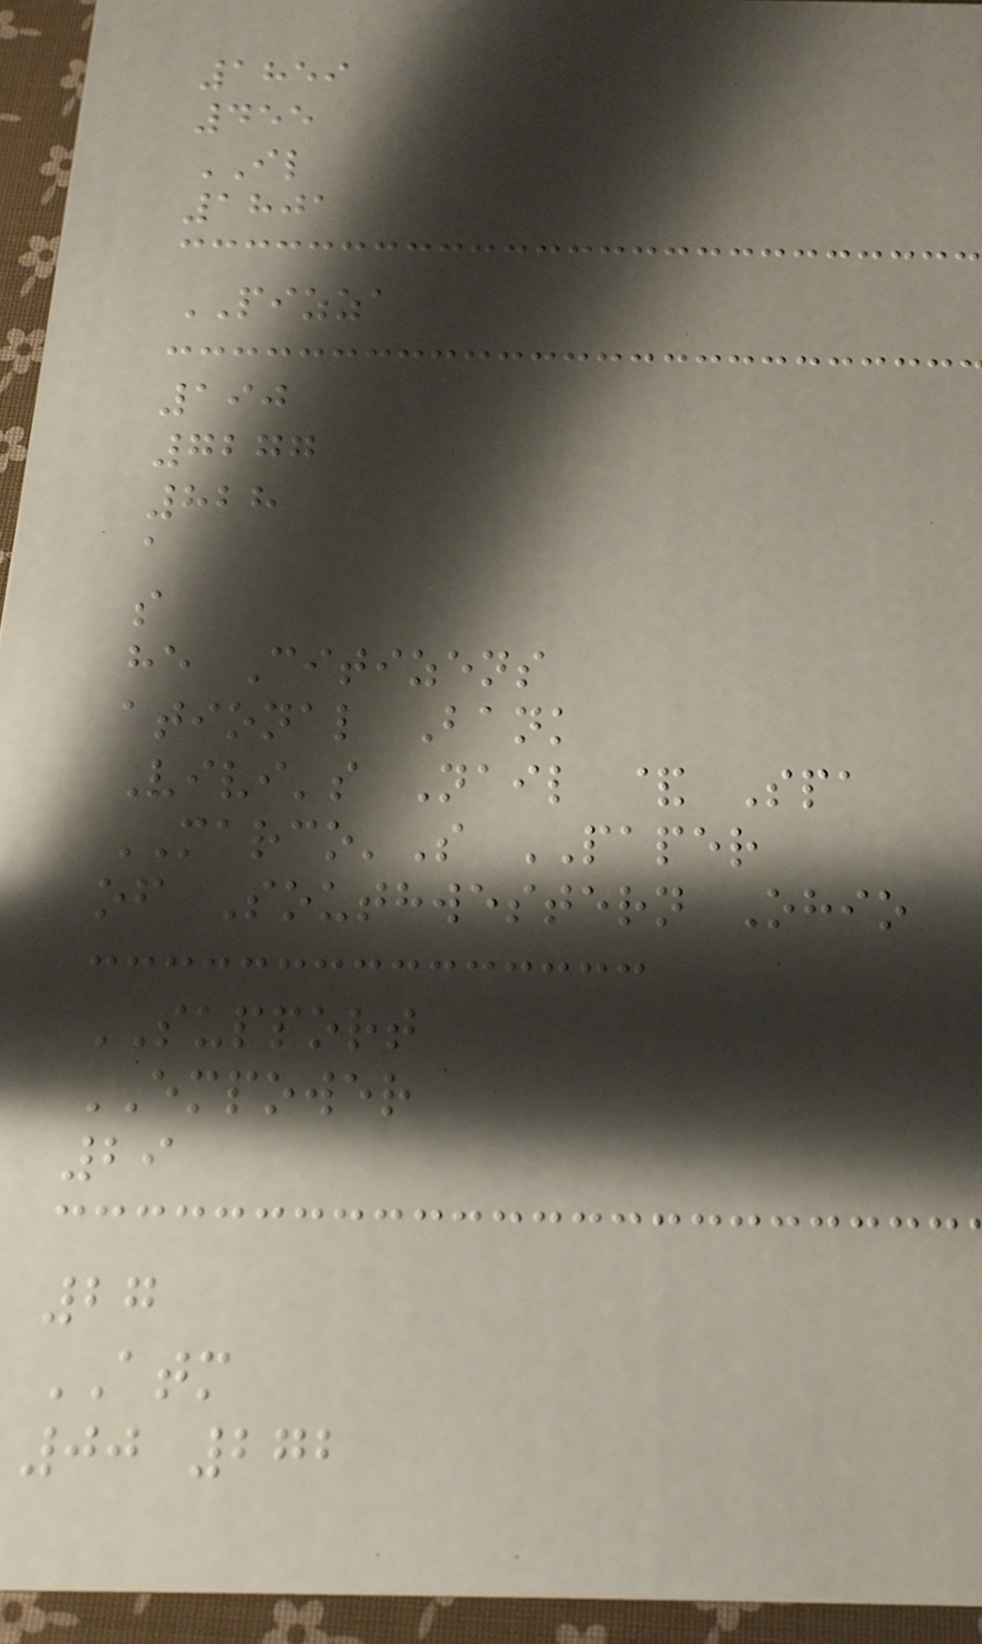1859
455
IL
1801
PIZZA
190
7277
828
a
s
he Citizens
ational Bank
Vivi's Nail & Spa
MARCO'S PAPER
of Southwestern Ohio
SUPPORT
EMPOWER
29
27
ATM
00 272
